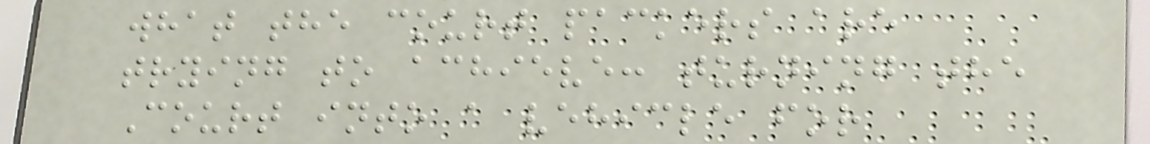what the court packers are
trying to achieve: turning the
Court into a vehicle for
